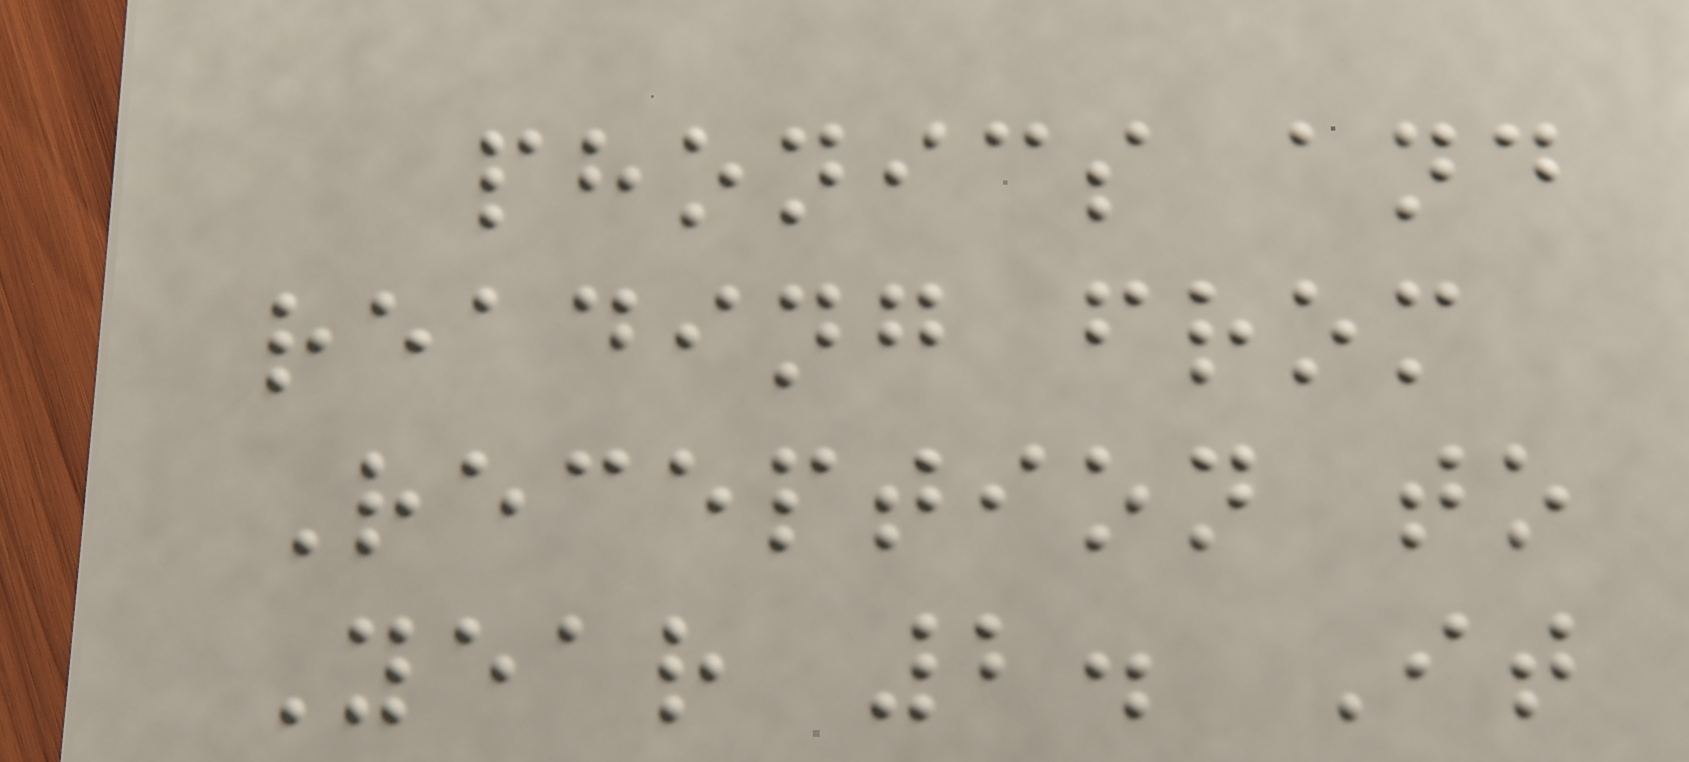phonics and
reading from
Reception to
Year 2. It
